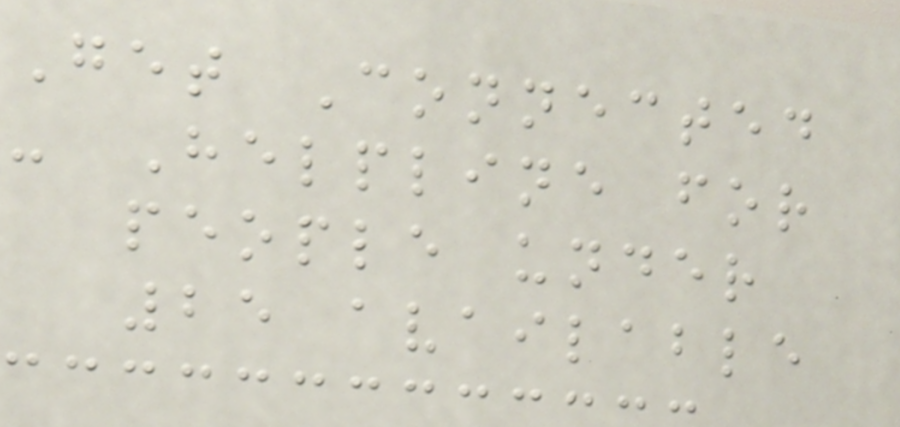Get Connected
- Helpline for
people under
25 available
